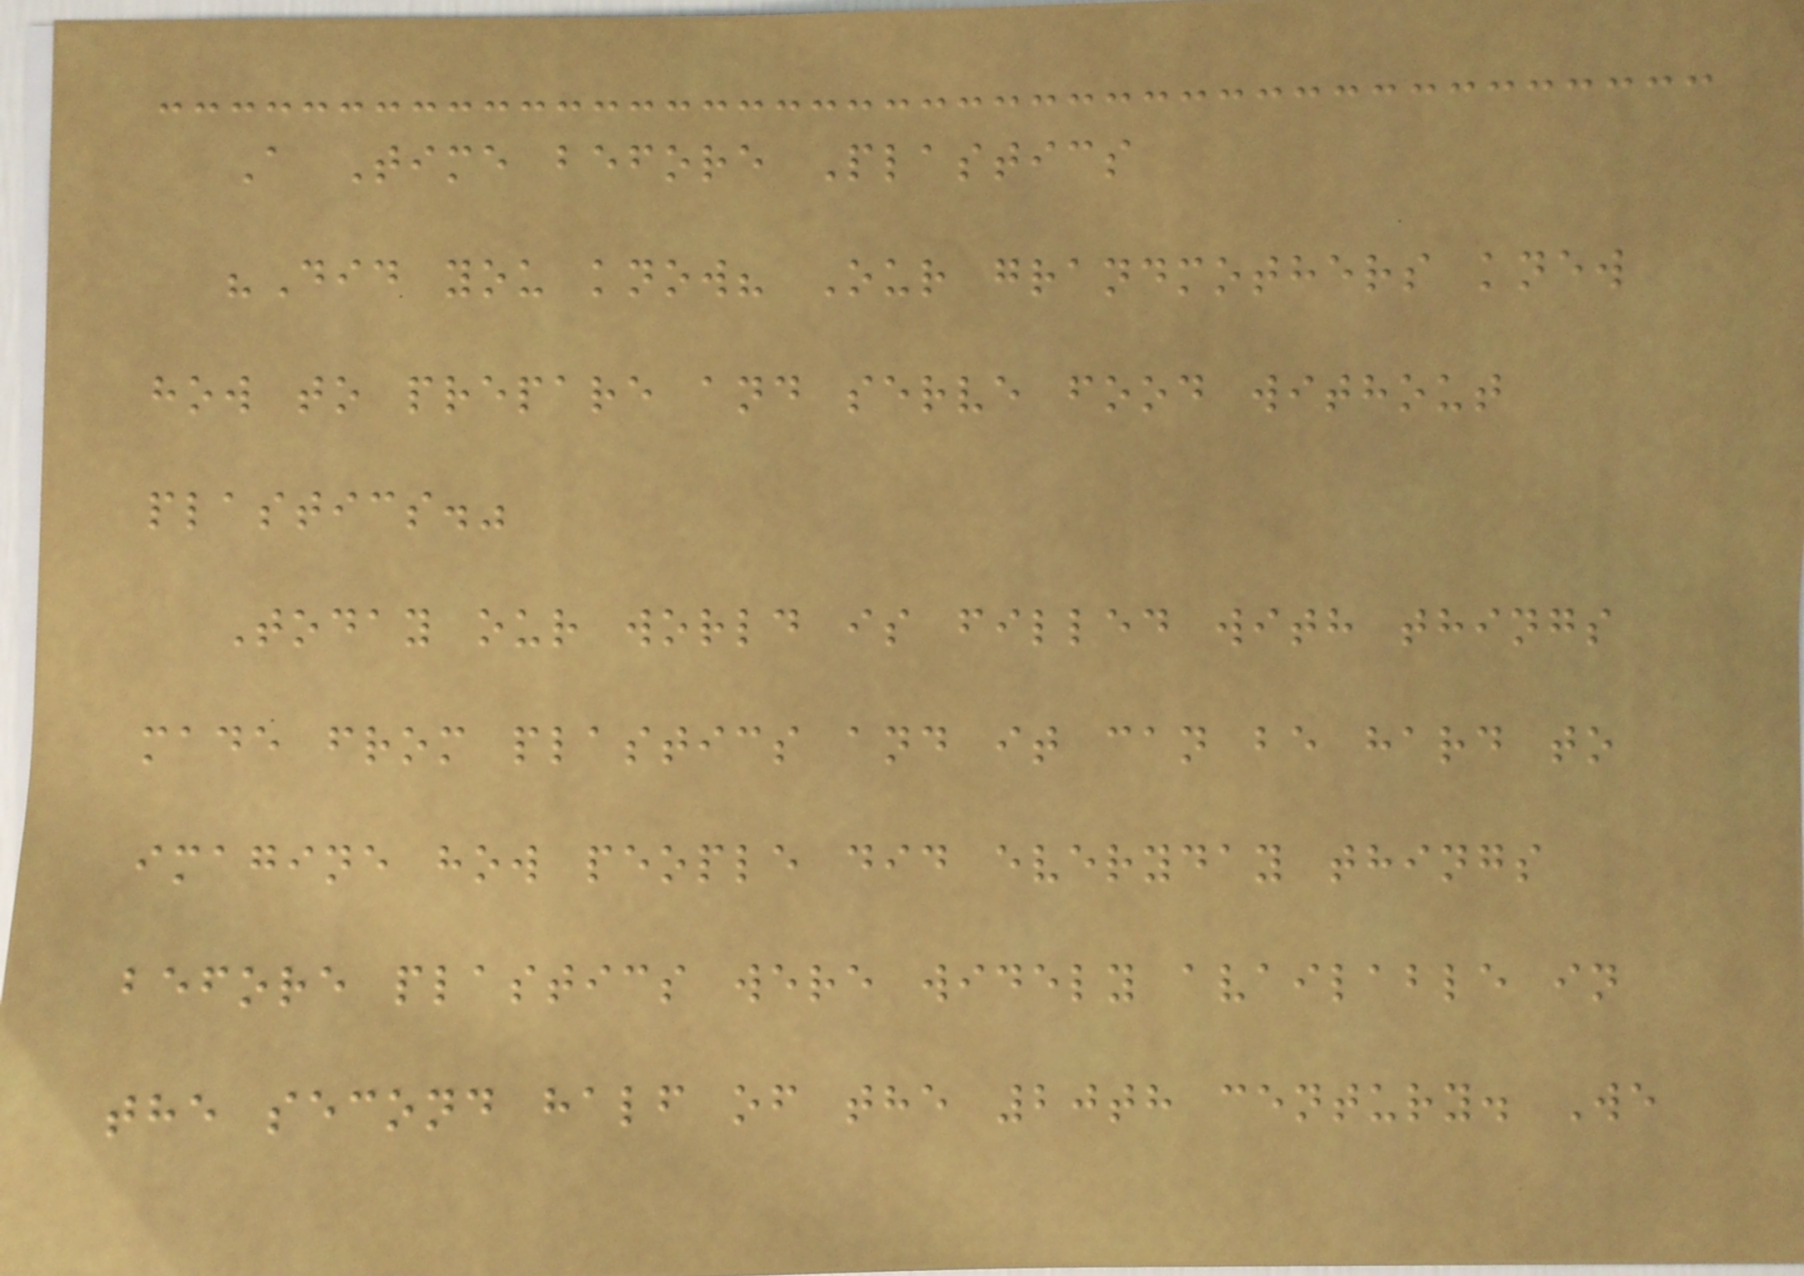A Time before Plastics
"Did you know? Our grandmothers knew
how to prepare and serve food without
plastics."
Today our world is filled with things
made from plastics and it can be hard to
imagine how people did everyday things
before plastics were widely available in
the second half of the 20th century. We
